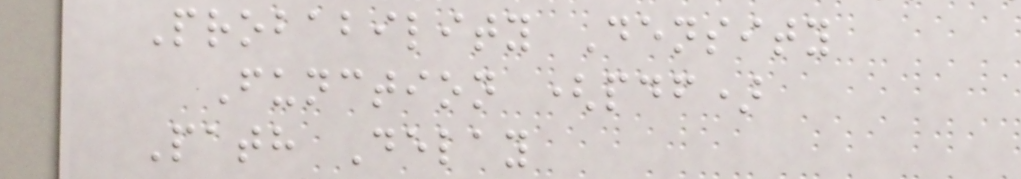Probability Density
Function (pdf)
Path Delay
